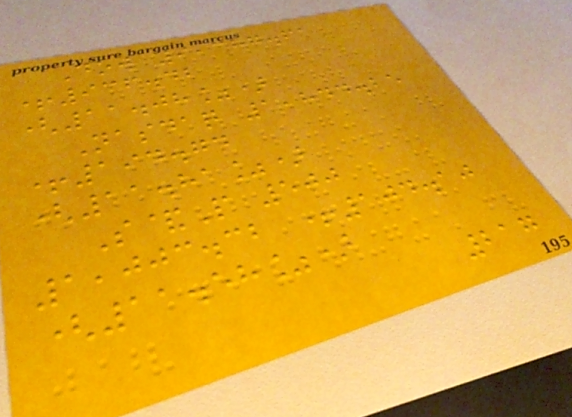Dow 9,387.61
+936.42
(11.08%)
Nasdaq 1,844.25
+194.74
(11.81%)
S&P 500
1,003.32 +104.10
(11.58%)
217
